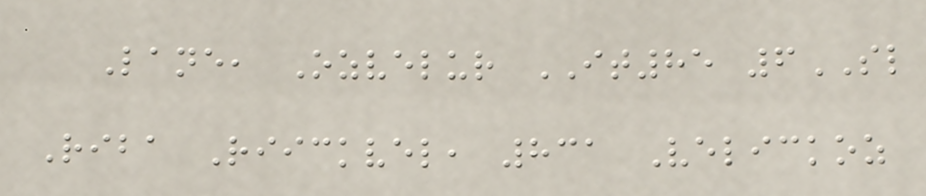Lane, Ozvelur IT85 6SL
Riba Riickvel, 831 Velickoz
